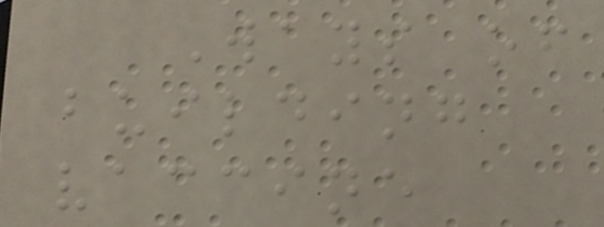Ways of
building
vaccine
